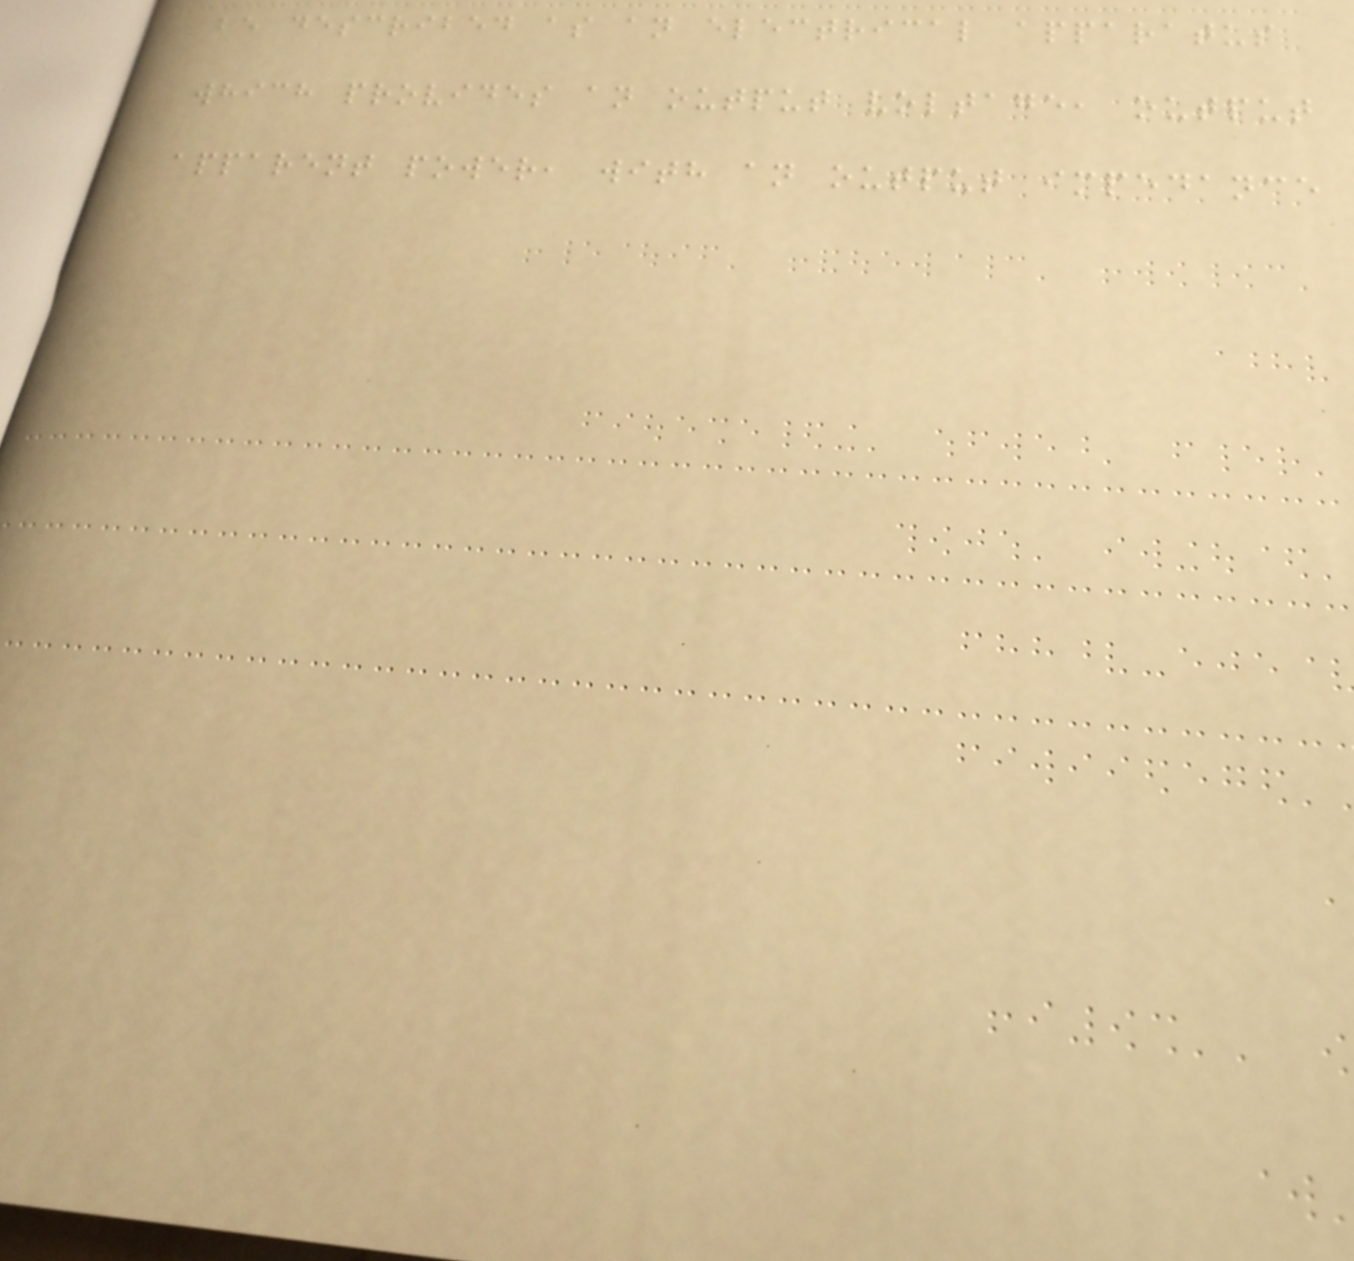be described as an electrical apparatus
which provides an output voltage, output
apparent power, with an output impedance
